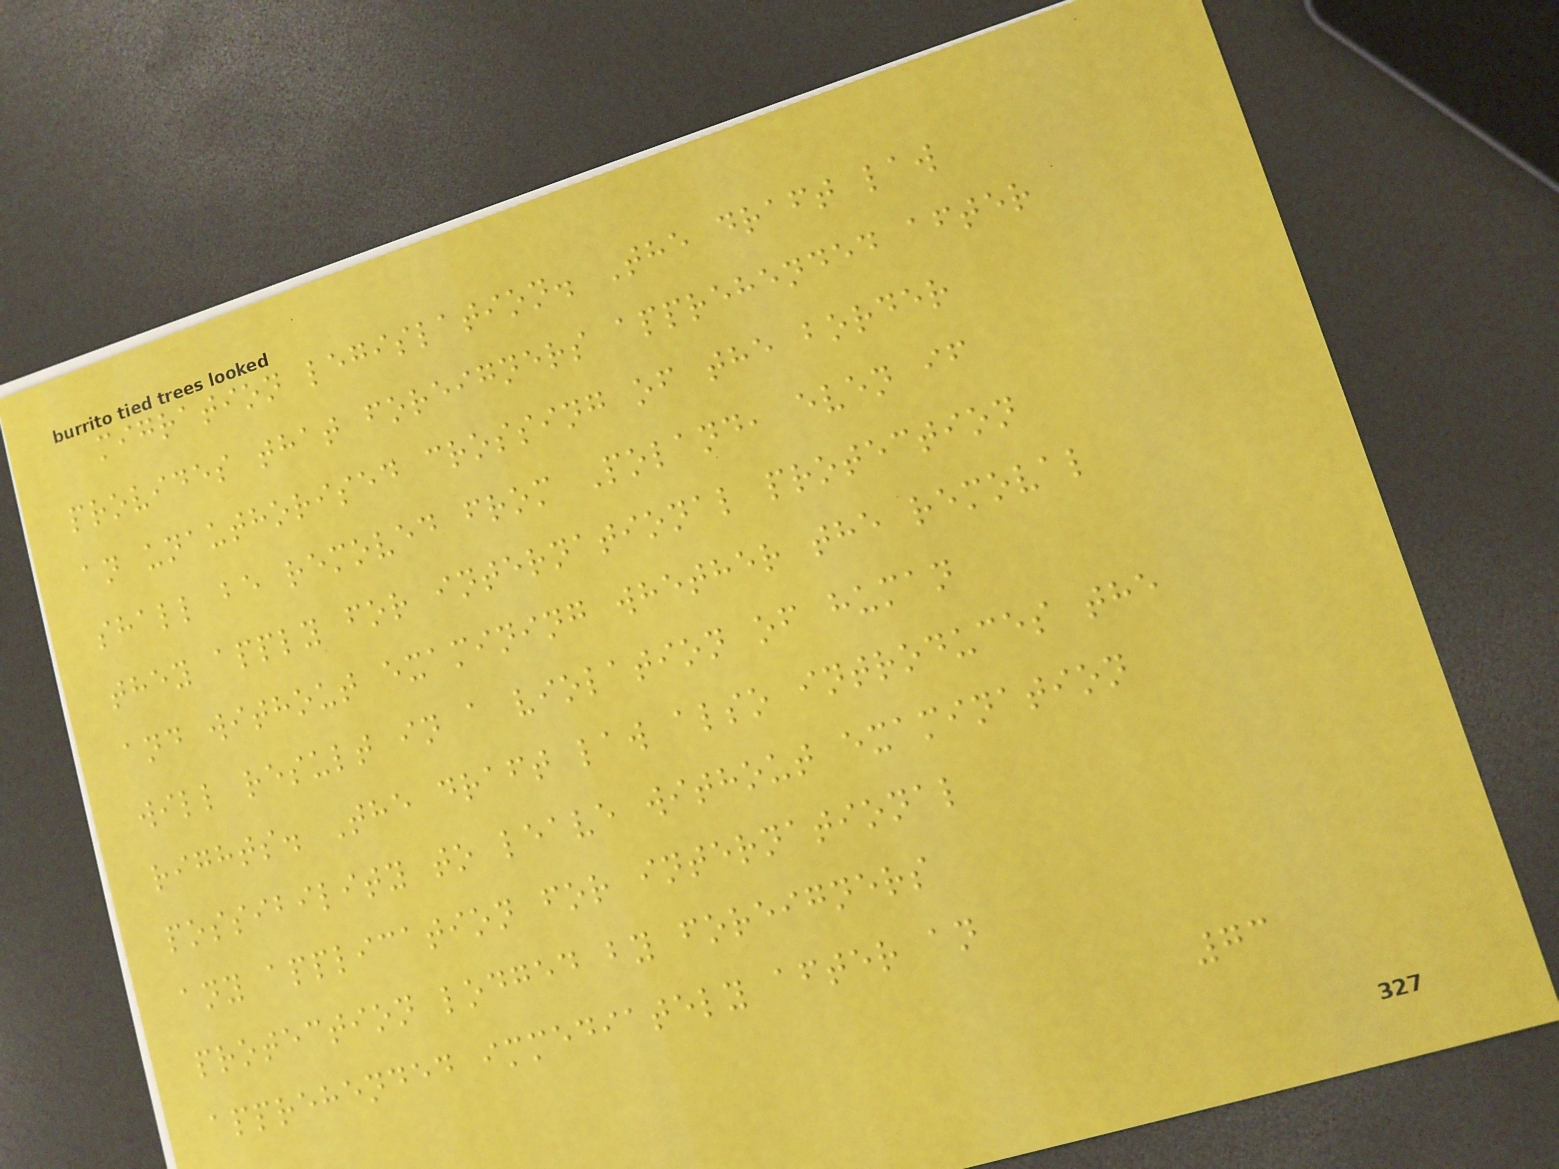migration legislation. The draft law
provides that foreigners apprehended after
an unauthorised crossing of the border
shall be removed from Poland, even if
they apply for international protection
and without examining whether the removal
will result in a violation of human
rights. The draft law also introduces the
possibility to leave without examination
any application for international
protection lodged by foreigners
apprehended immediately after an
73
